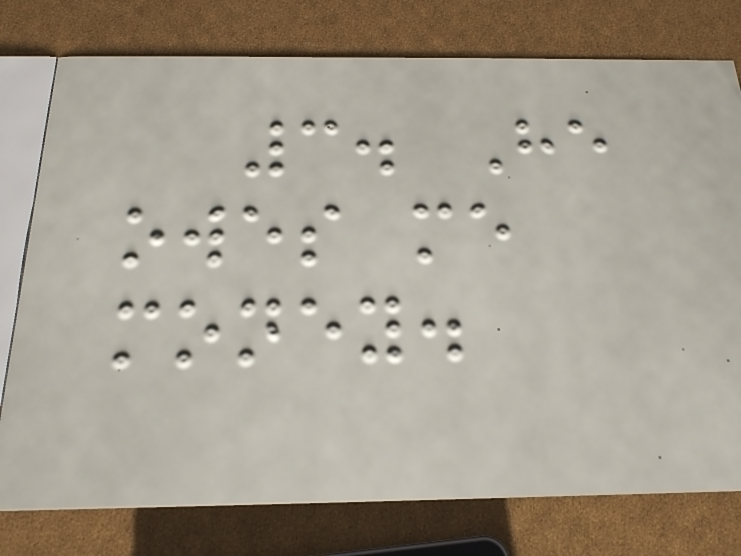3. He
owes me
money.
